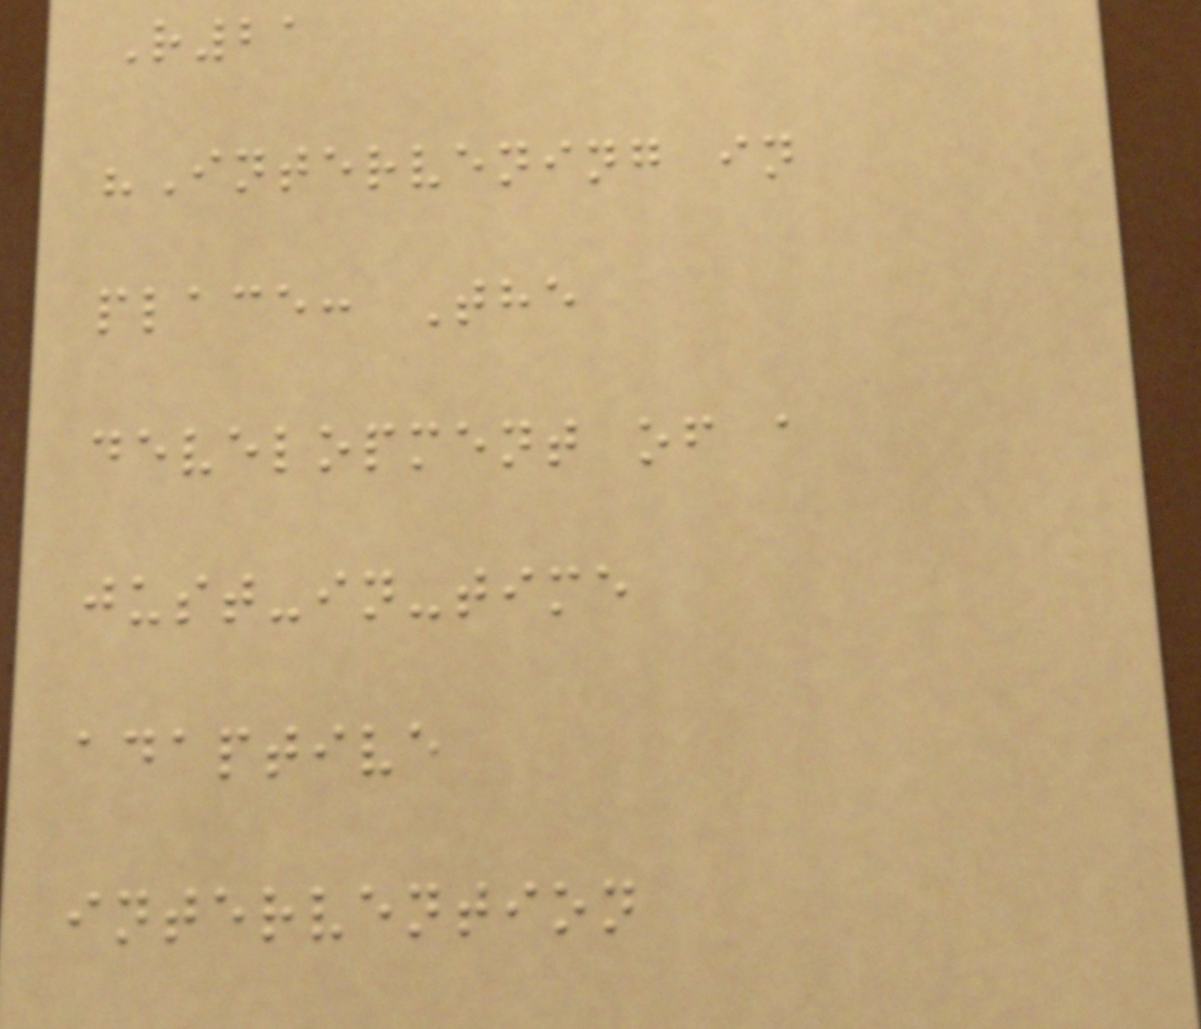R21
"Intervening in
place: The
development of a
just-in-time
adaptive
intervention
